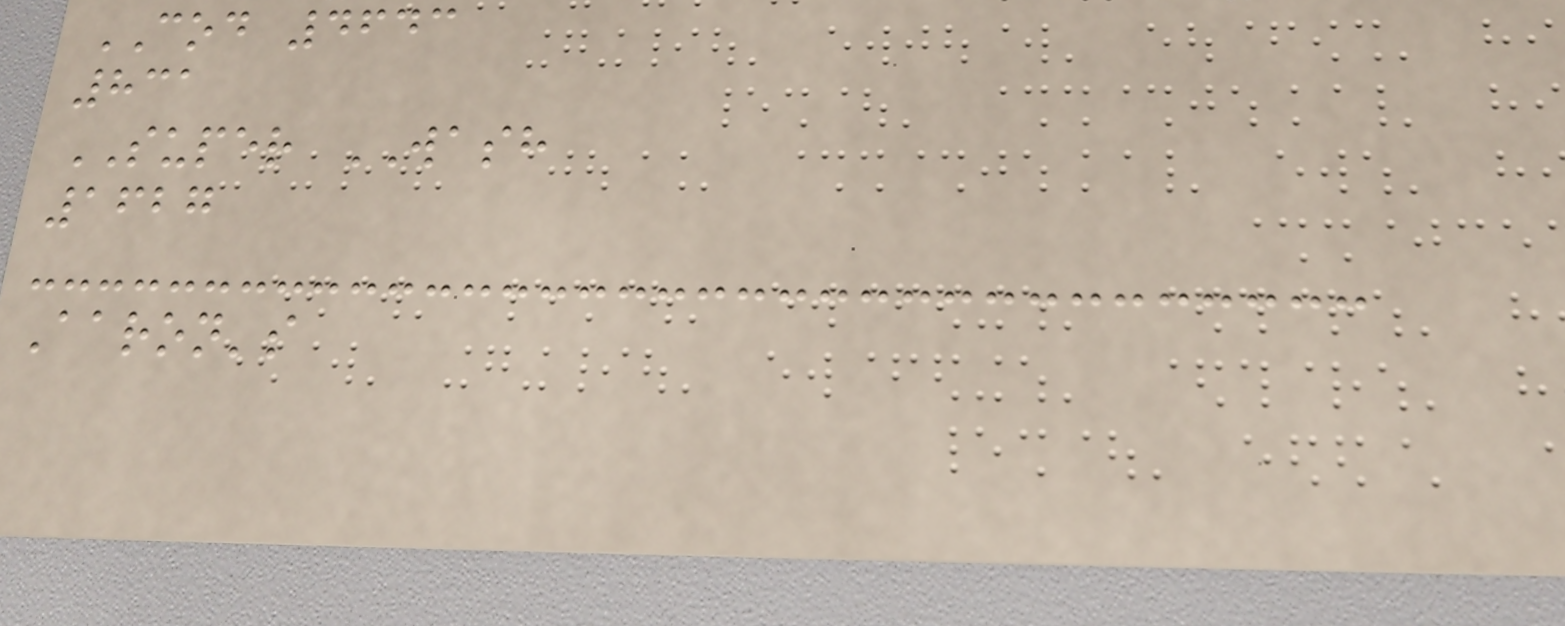COD 4643
831
SUPER WASH
1627
Aaron's
